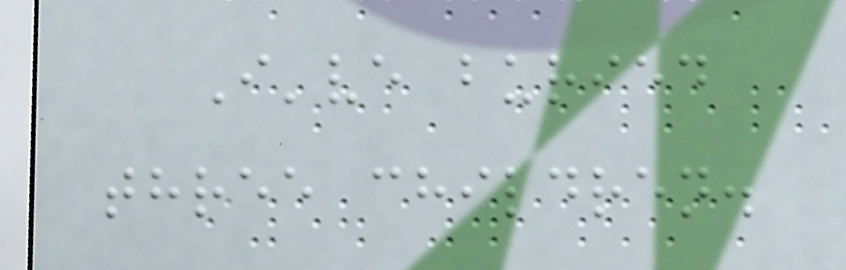I've buried
three children.
